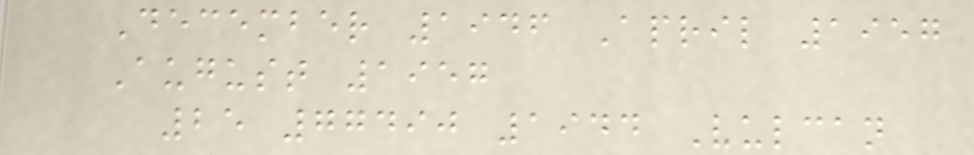December 1946 April 1957
August 1957
25 77490 1944 Vulcan
